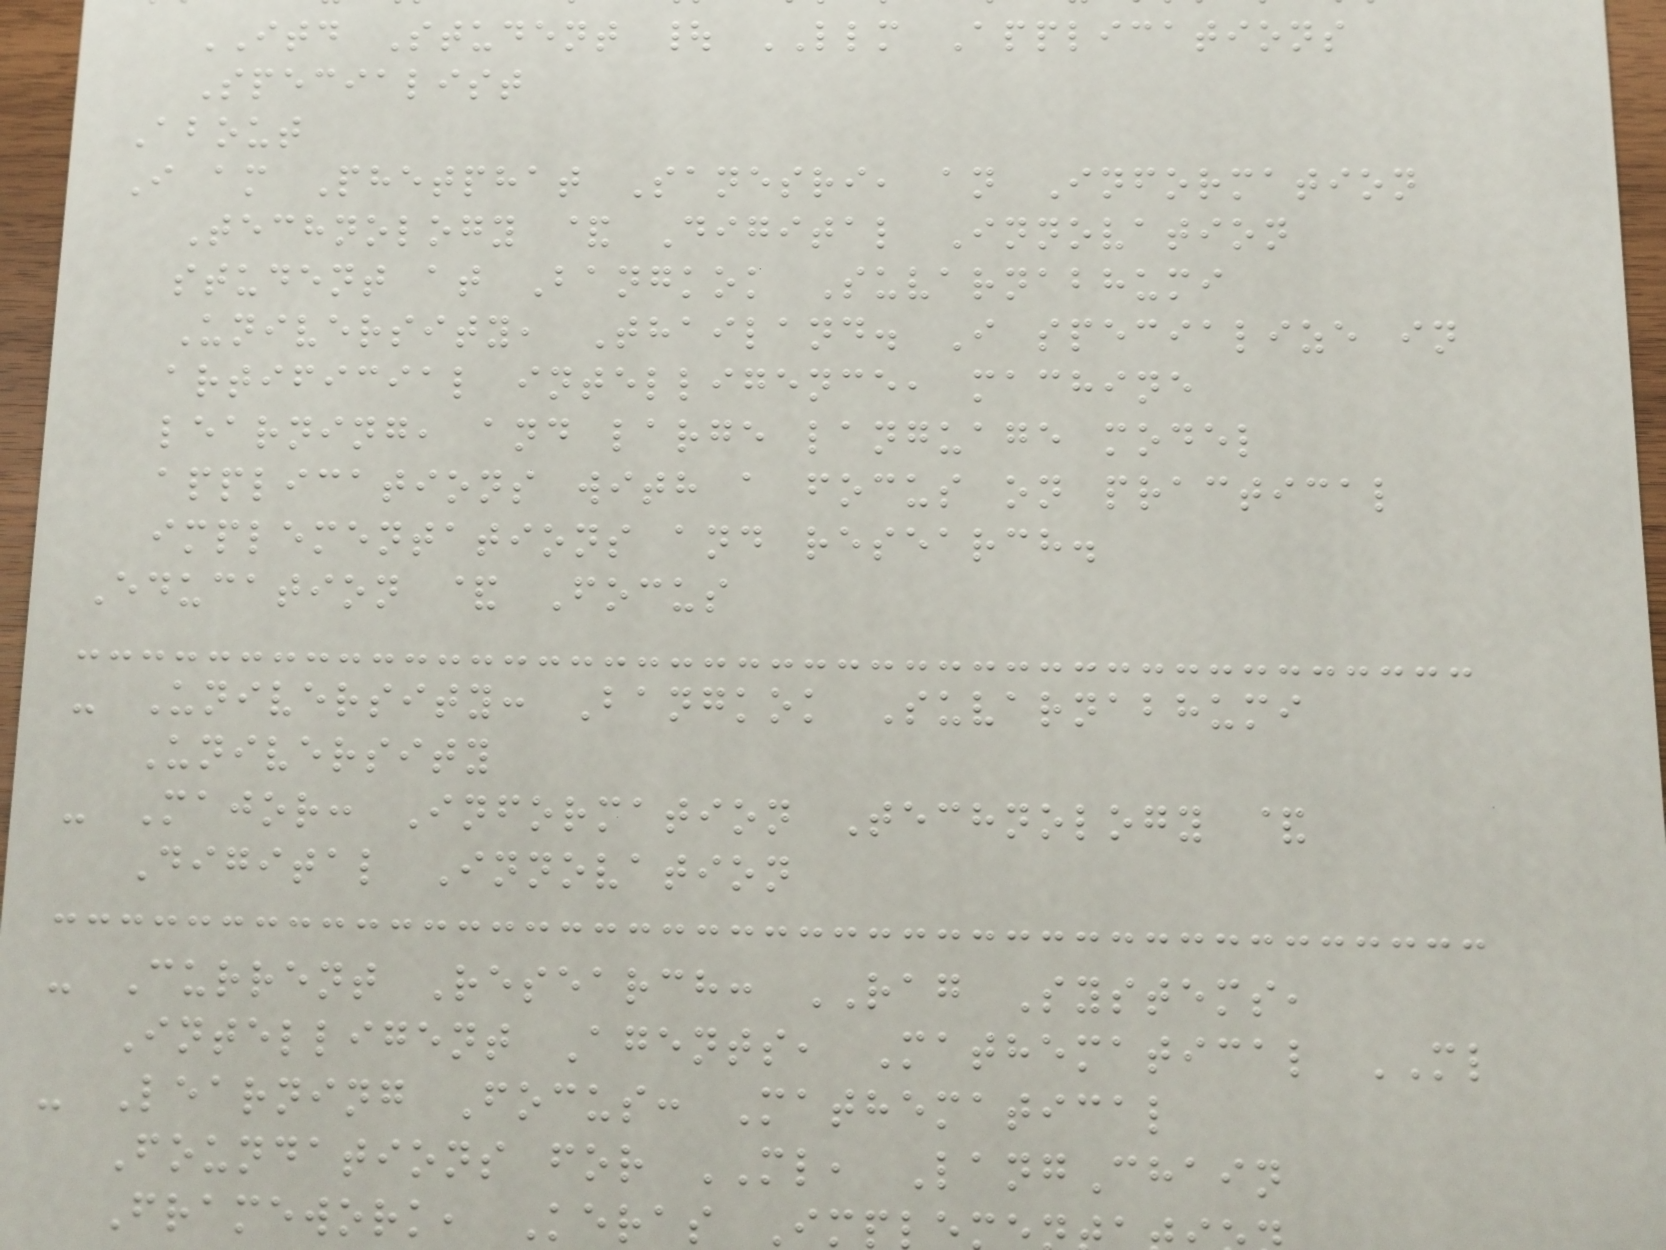ITD Student | LLM Applications
Specialist
About
I am Phetphat Sanesri, an Information
Technology & Digital Innovation
student at Bangkok Suvarnabhumi
University, Thailand. I specialize in
artificial intelligence, machine
learning, and large language model
applications with a focus on practical
implementations and research.
Education & Focus
- University: Bangkok Suvarnabhumi
University
- Major: Information Technology &
Digital Innovation
- Current Research: RAG Systems,
Intelligent Agents, Mathematical ML
- Learning Focus: Mathematical
Foundations for ML, LangChain
Framework, Keras Imp
